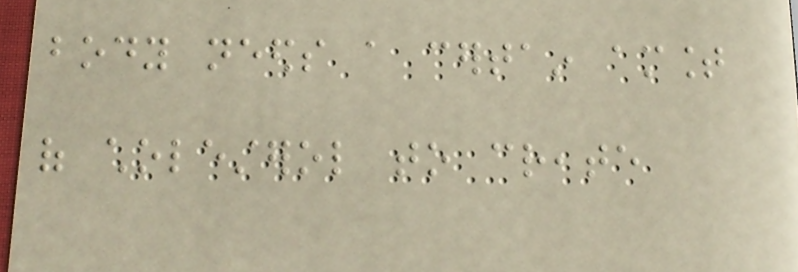body needs a certain amount
of cholesterol to create
